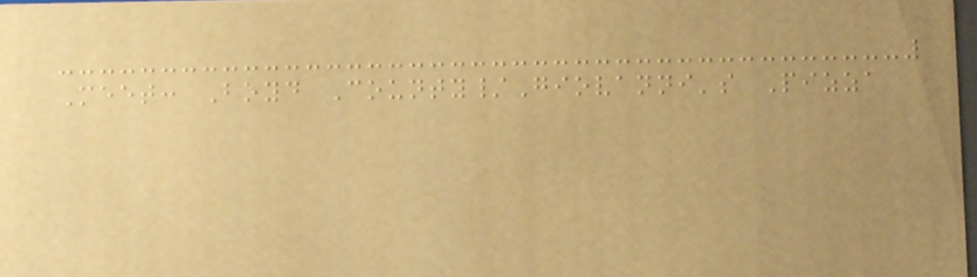Meet: Boyd County/Giovanni's Pizza
